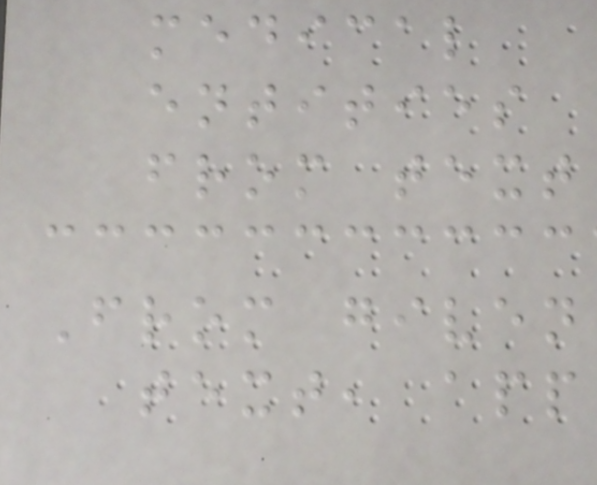medical
entities
from text
From given
text, app
